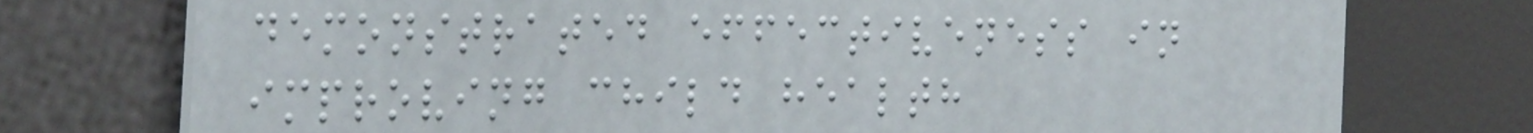demonstrated effectiveness in
improving child health
